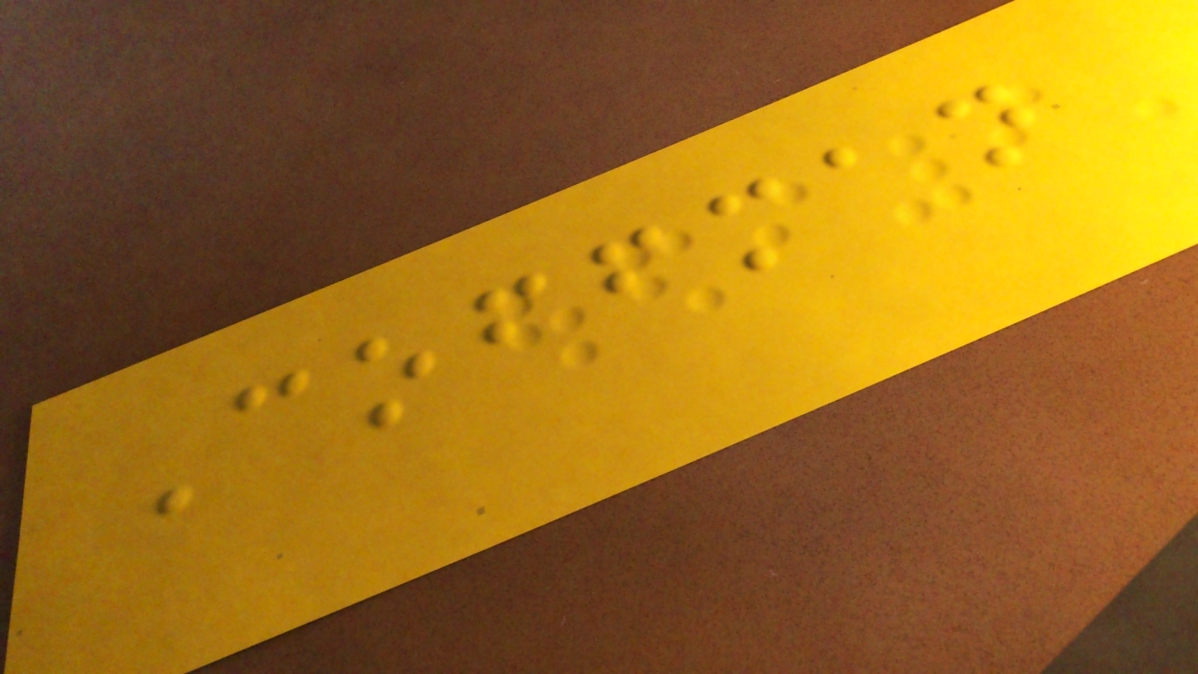Coffman
